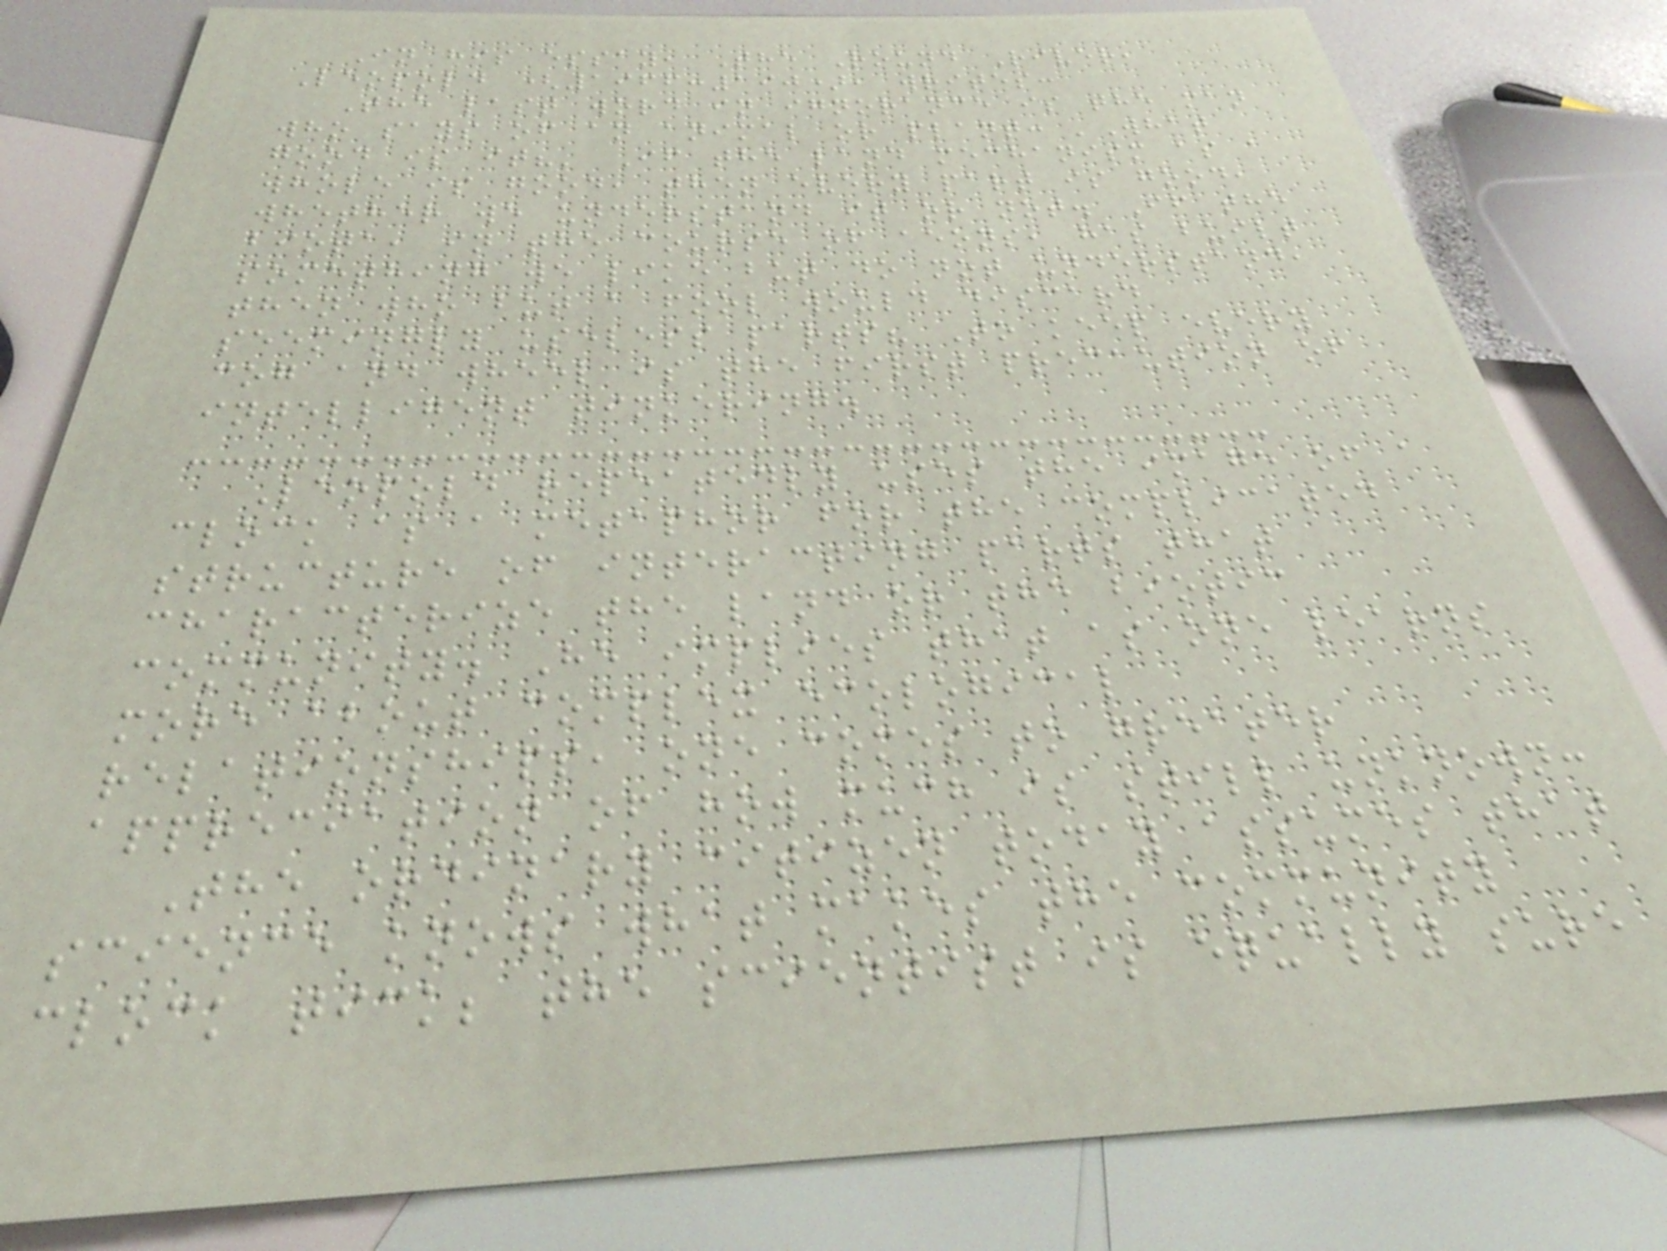In his essay, The Round River,
Leopold (1966:190), writes:
The last word in ignorance is the man
who says of an animal or plant: 'What
good is it?' If the land mechanism as a
whole is good, then every part is good,
whether we understand it or not. If the
biota, in the course of aeons, has built
something we like but do not understand,
then who but a fool would discard
seemingly useless parts? To keep every
cog and wheel is the first precaution of
intelligent tinkering.
Leopold repeatedly uses the image of a
clock as a metaphor for the complicated
structure of interacting parts that
characterize the land or the biotic
community. He implies that as one learns
more about complex ecological
relationships, one comes to greater
appreciation of how much is still unknown:
The ordinary citizen today assumes that
science knows what makes the community
clock tick; the scientist is equally sure
